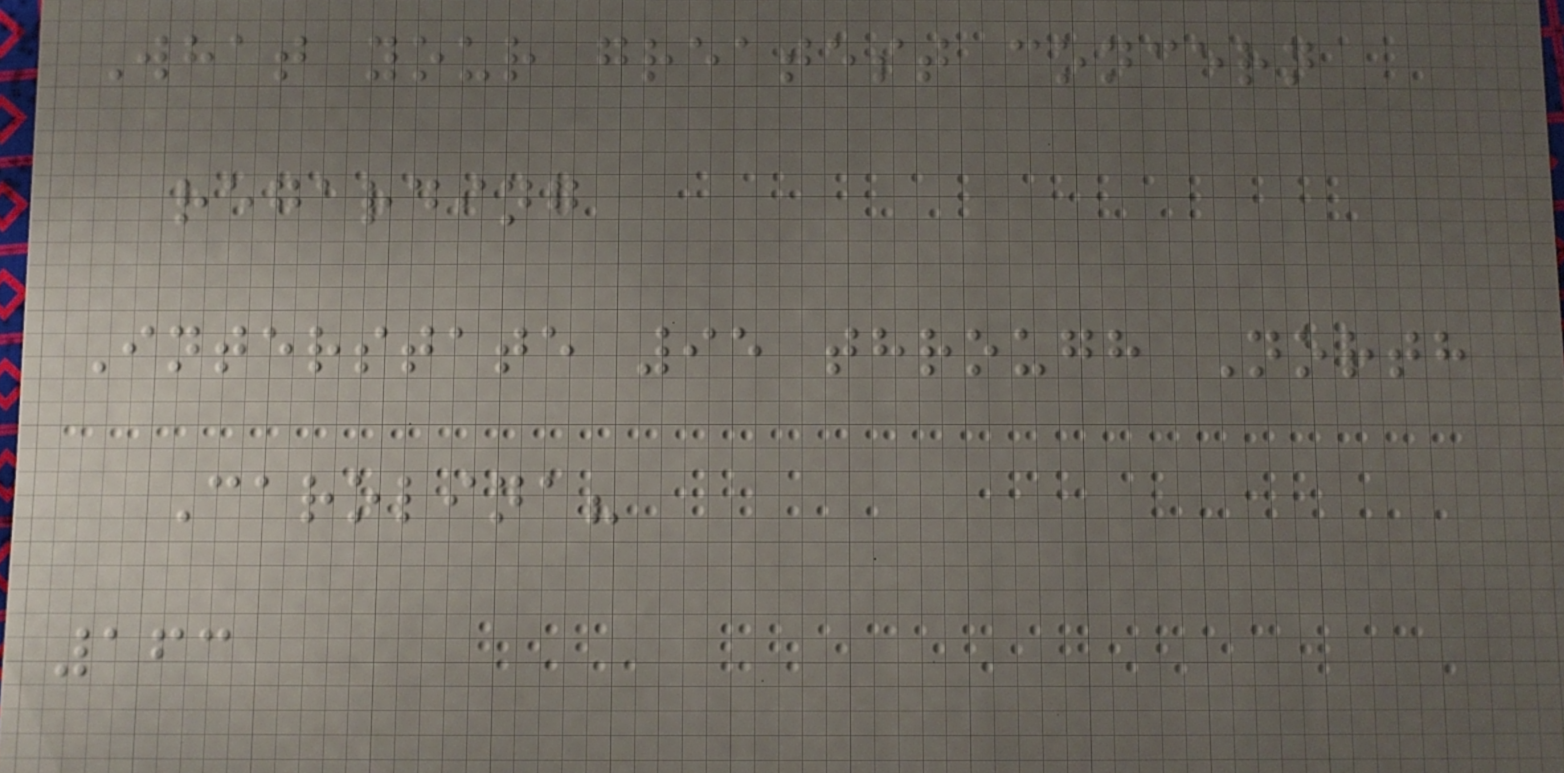What your greatest concern
regarding
Interstate 95 through North
Carolina?
163
